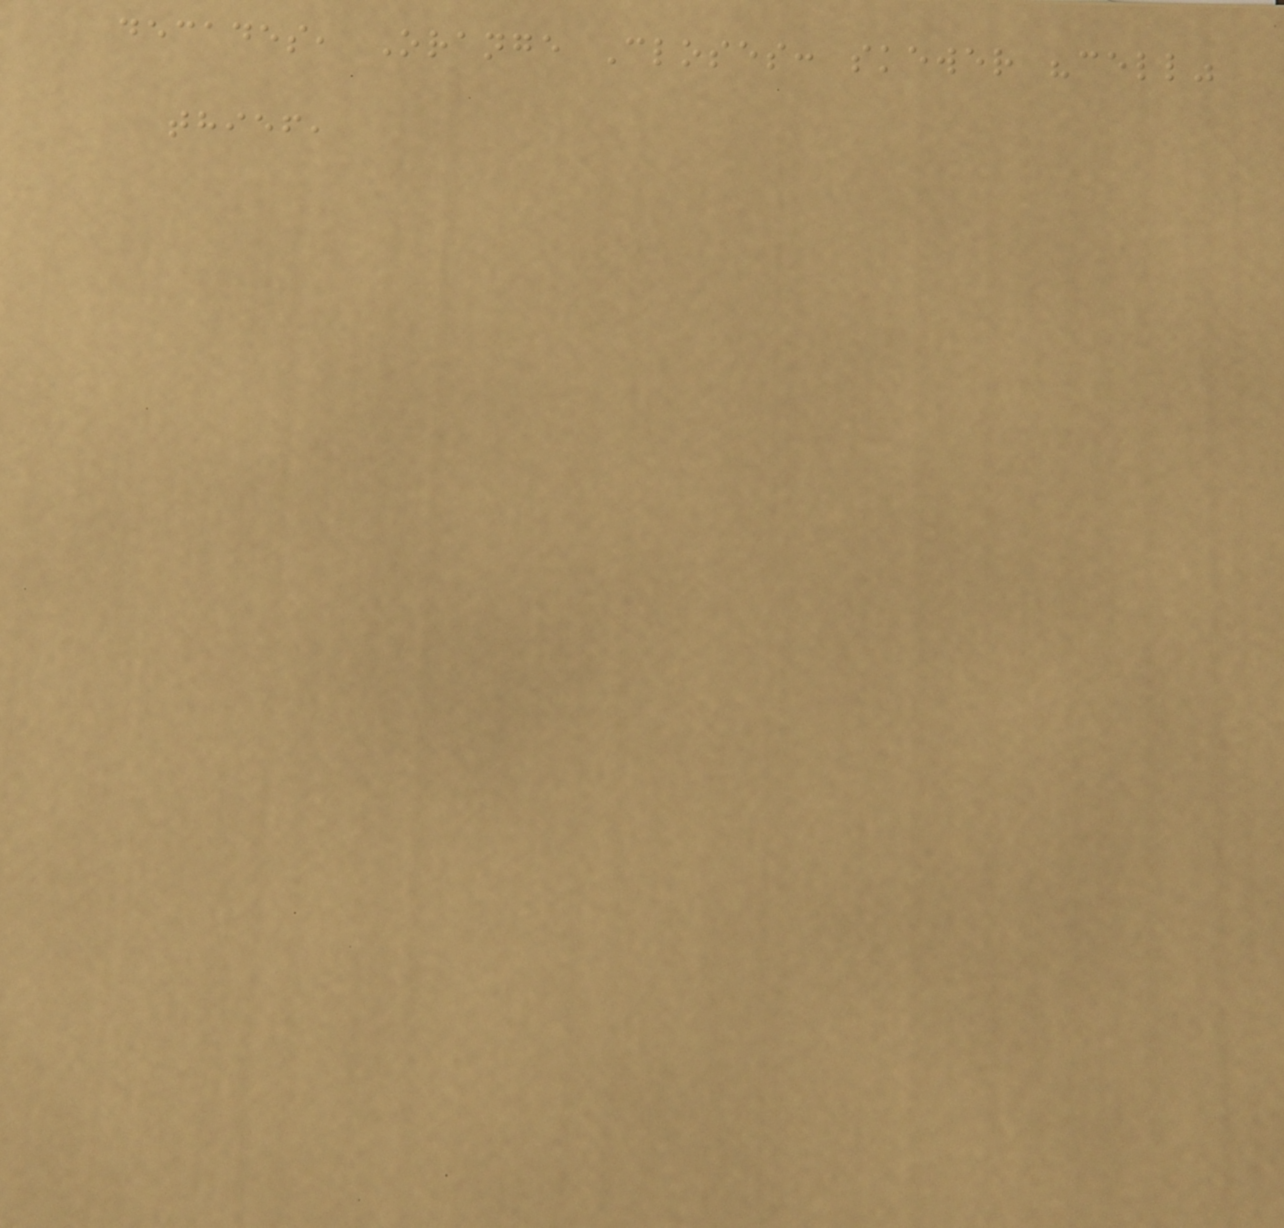decades, Orange Closes: skewer "cell"
thief,
